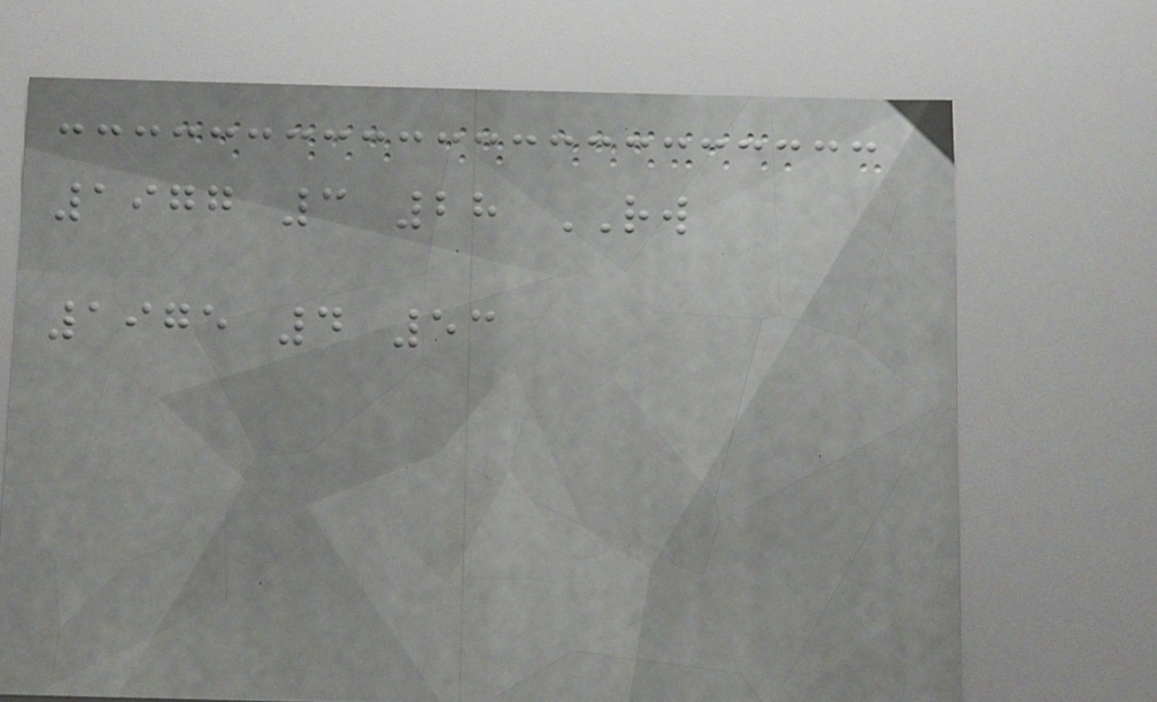1977 3 28 RW
1975 4 53
